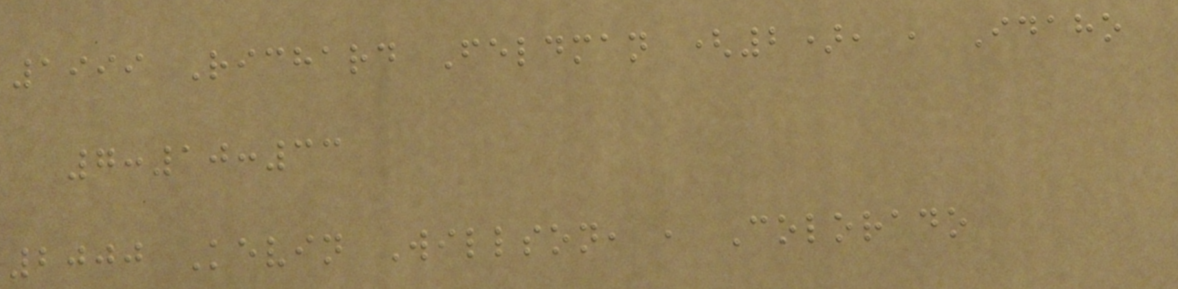1999 Richard Feldman (2), , Idaho
7:10:33
2000 Kevin Willson, , Colorado
